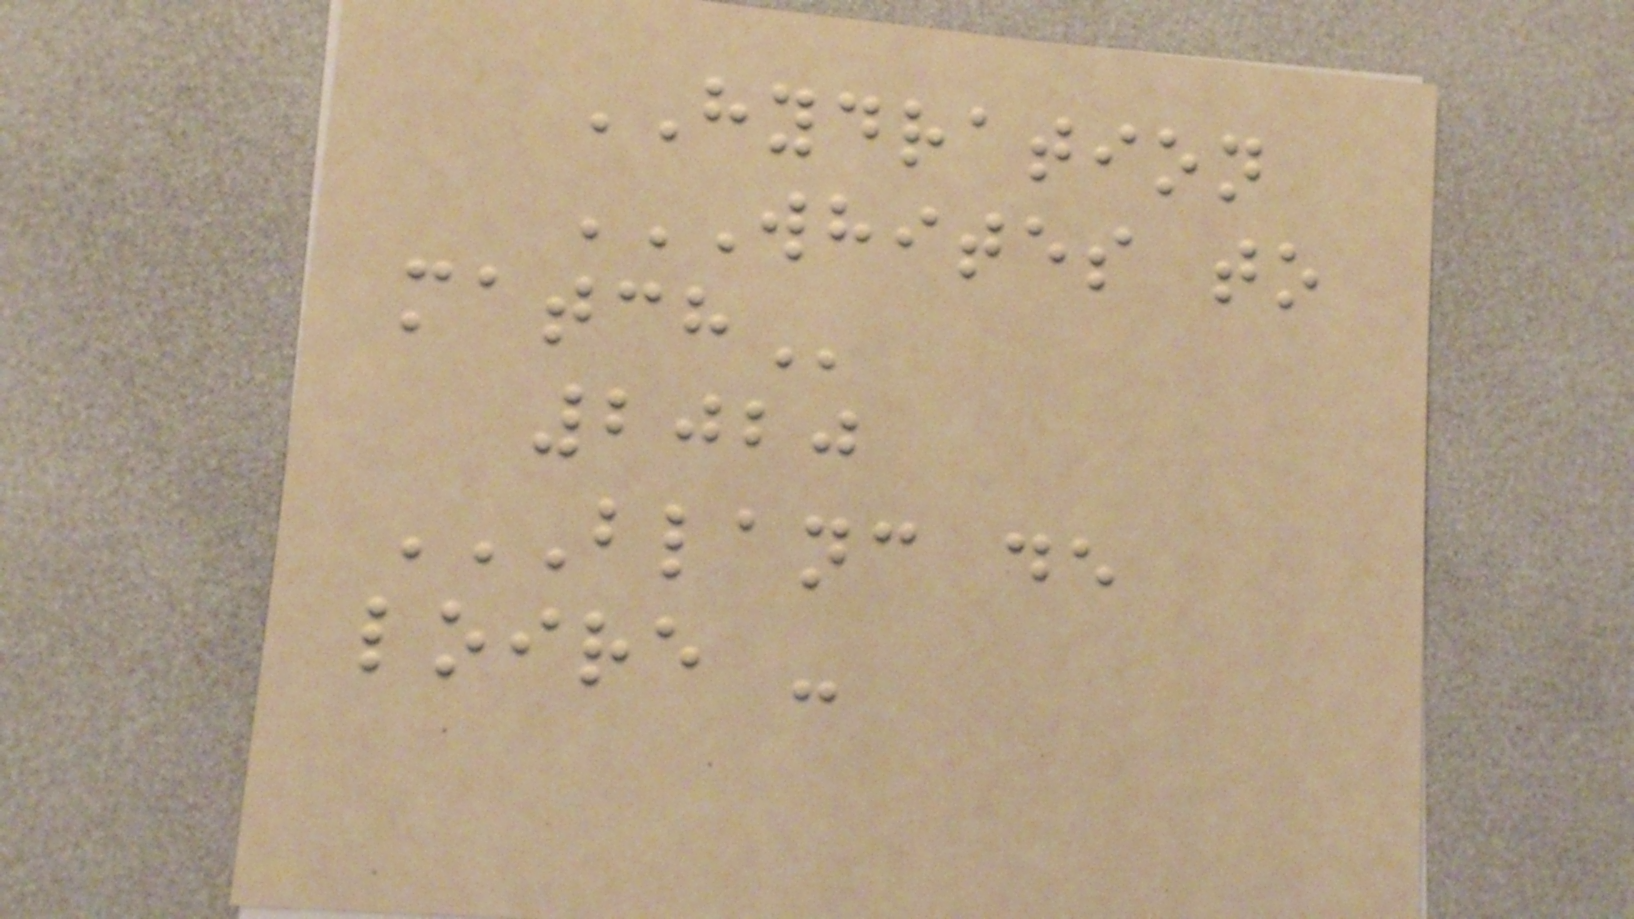HYDRATION
WHITES TO
MATCH
2020
BLANC DE
LOIRE -
